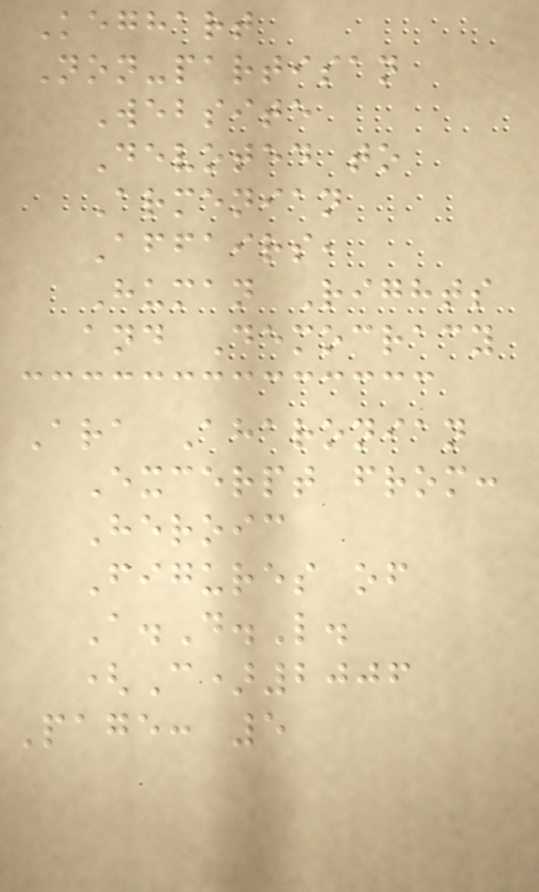Keghart
Non-partisan
Website
Devoted to
Armenian
Affairs,
Human Rights
and Democracy
Ara Aharonian
Excerpt from:
Heroic
Figures of
A.D.L.
(C)2006
Page: 5
